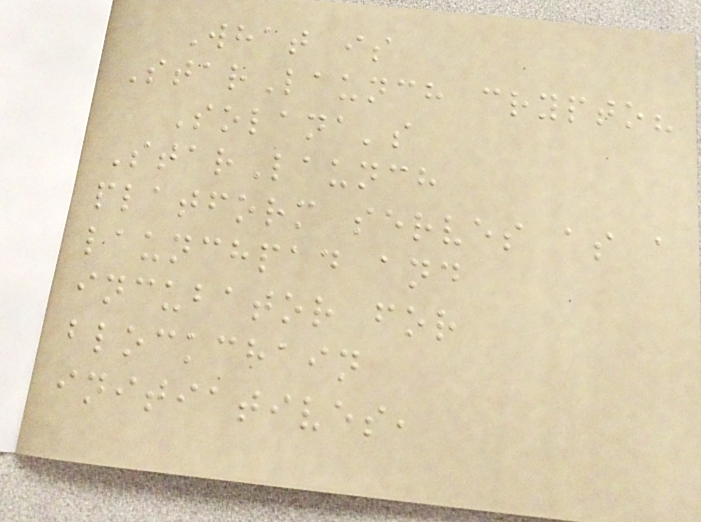What is
StarLaunch crypto?
Solana's
StarLaunch
platform serves as a
launchpad and
incubator for
blockchain
initiatives,
